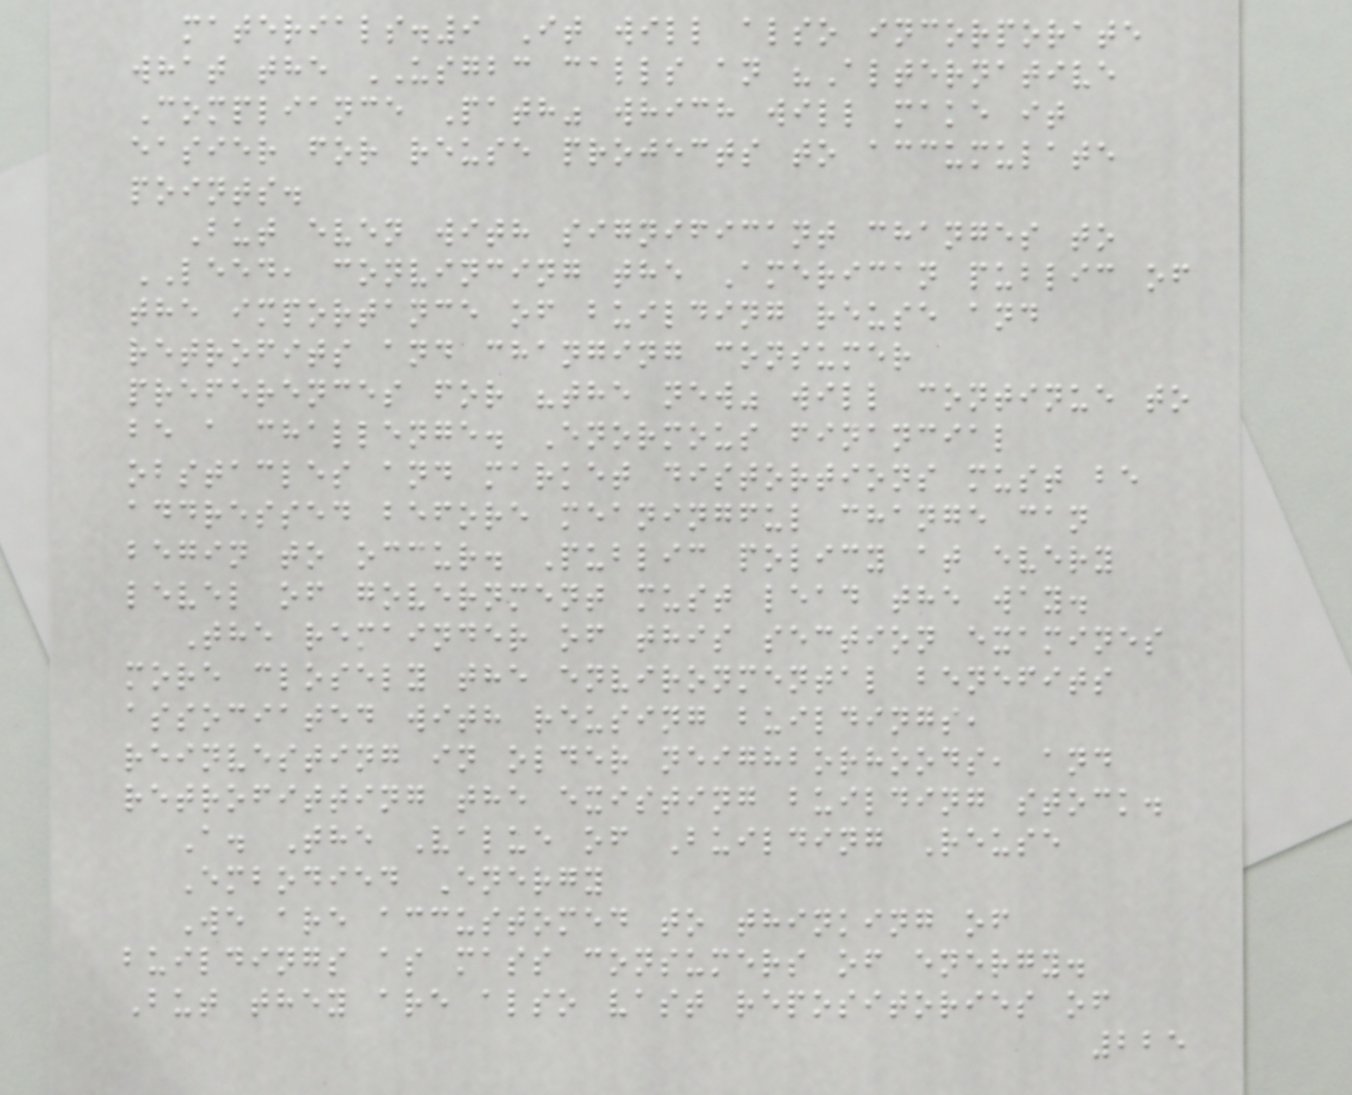materials.9 It will also incorporate
what the USGBC calls an "Alternative
Compliance Path" which will make it
easier for reuse projects to accumulate
points.
But even with significant changes to
LEED, convincing the American public of
the importance of building reuse and
retrofits and changing consumer
preferences for "the new" will continue to
be a challenge. Enormous financial
obstacles and market distortions must be
addressed before meaningful change can
begin to occur. Public policy at every
level of government must lead the way.
The remainder of this section examines
more closely the environmental benefits
associated with reusing buildings,
reinvesting in older neighborhoods, and
retrofitting the existing building stock.
A. The Value of Building Reuse
Embodied Energy
We are accustomed to thinking of
buildings as mass consumers of energy.
But they are also vast repositories of
225
